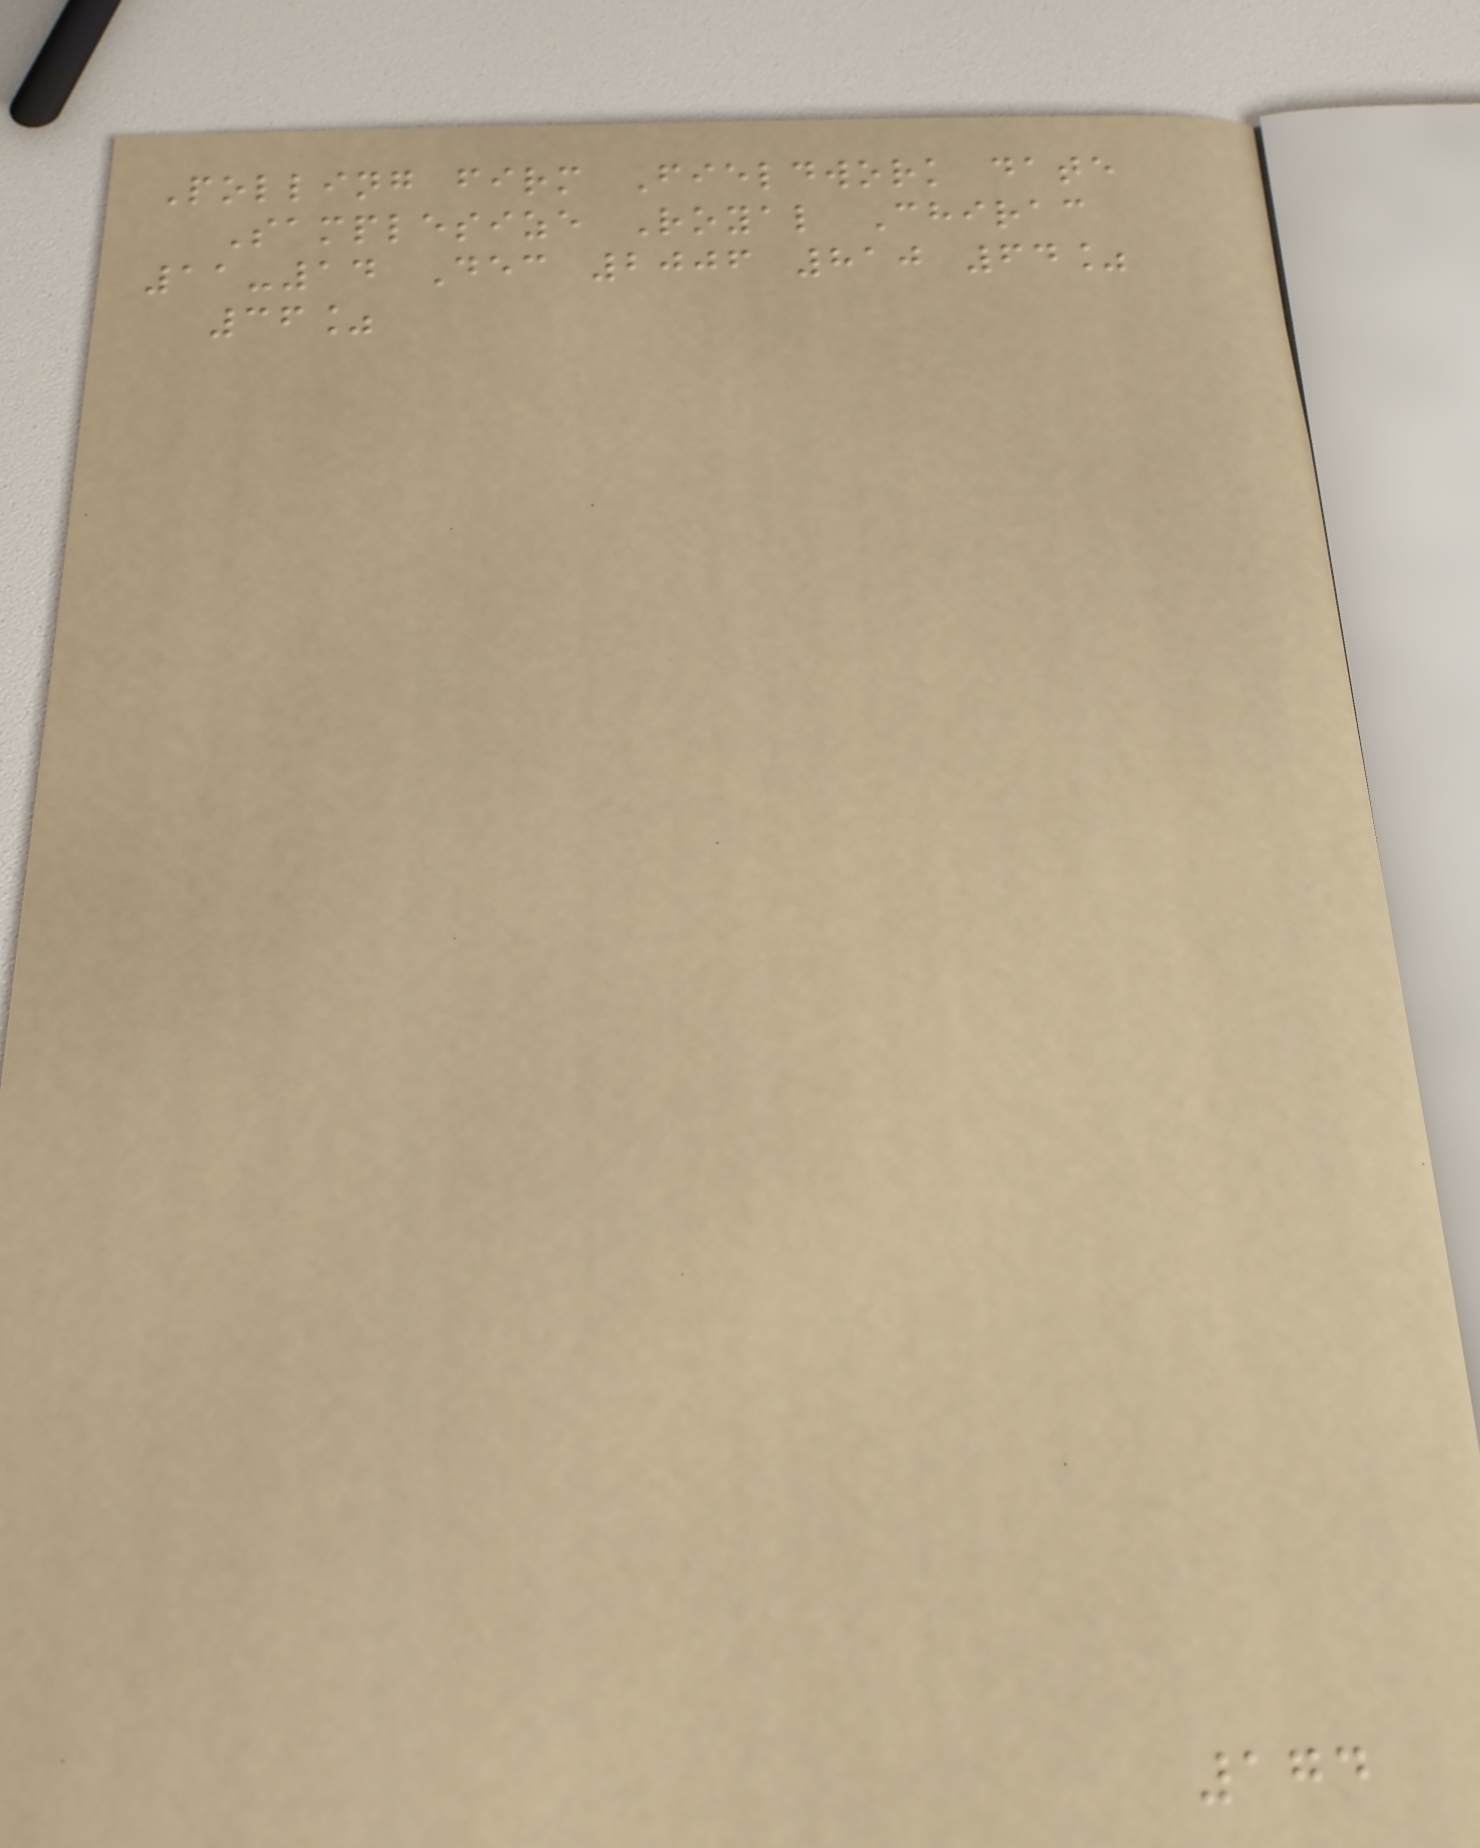Polling firm Fieldwork date
Samplesize Royal Chirac
11-14 Dec 2006 810 64%
36%
174
